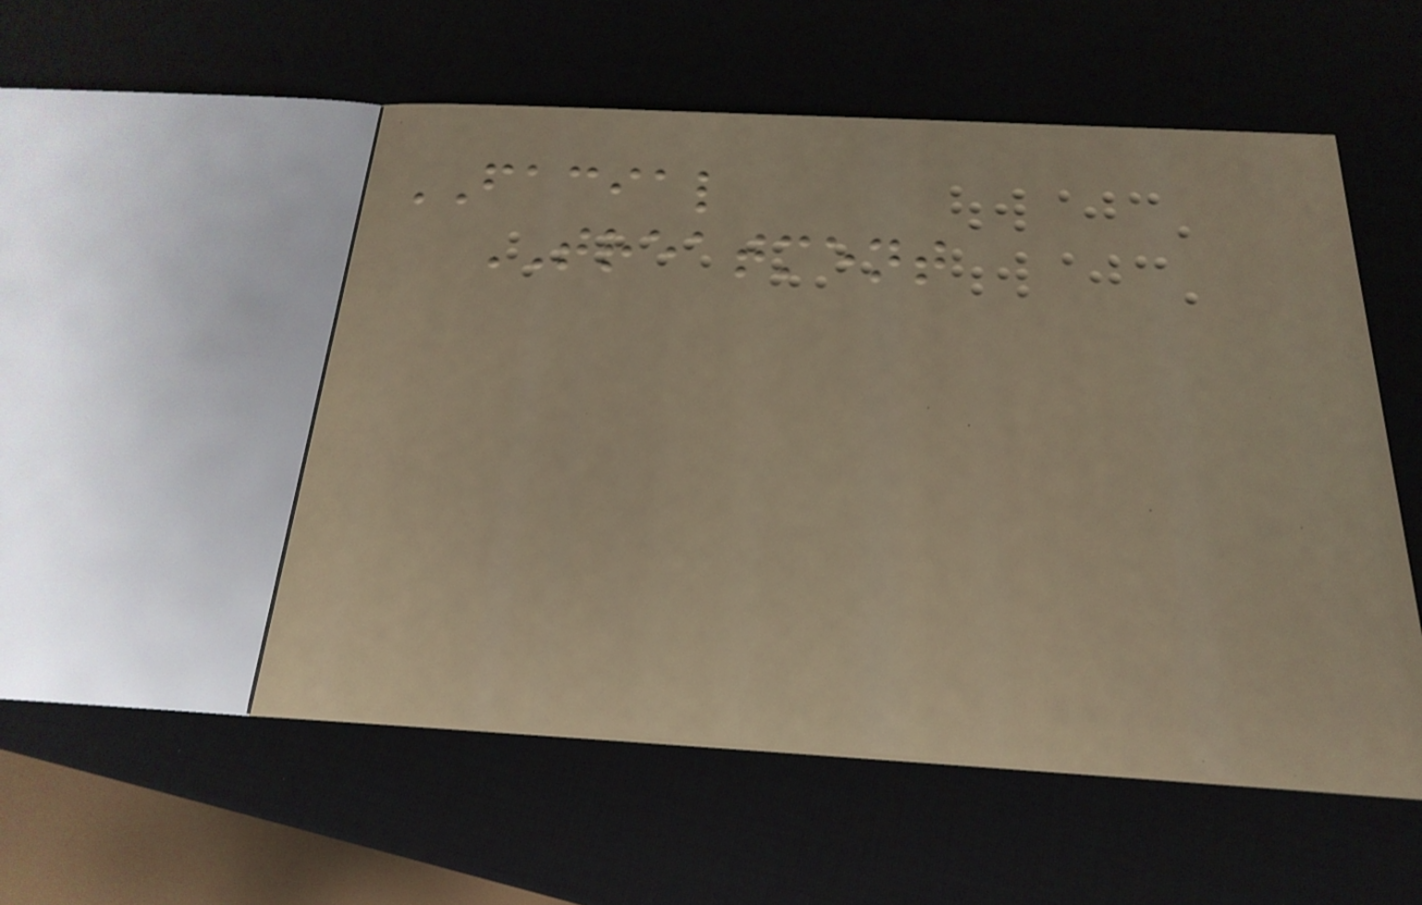FACIAL
TREATMENT
